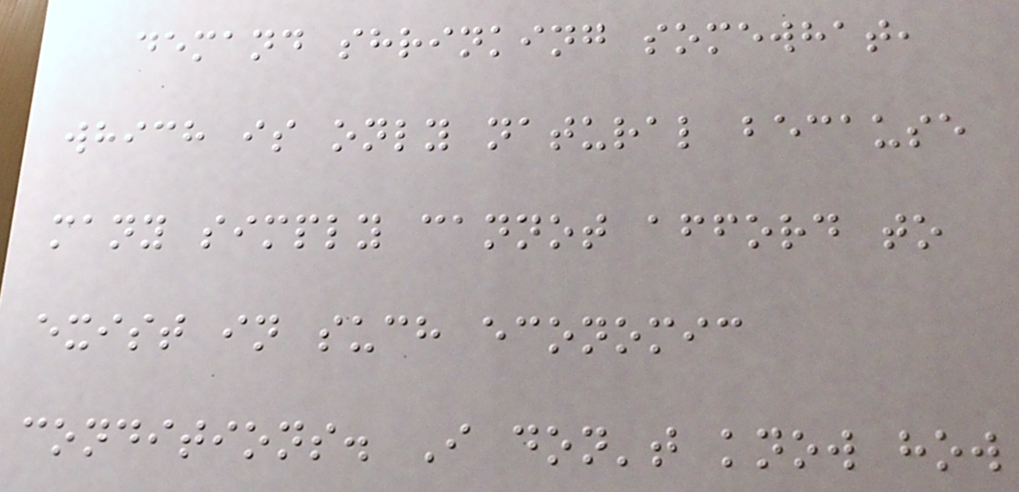demand shrinking somewhat,
which is only natural because
many simply cannot afford to
exist in such economic
conditions. I don't know how
